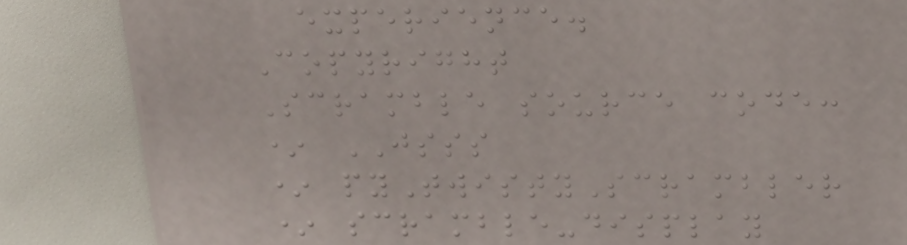experience.
Copyright
Scramble source code:
* JSSS
* pyTwistyScrambler
* scramble-display
